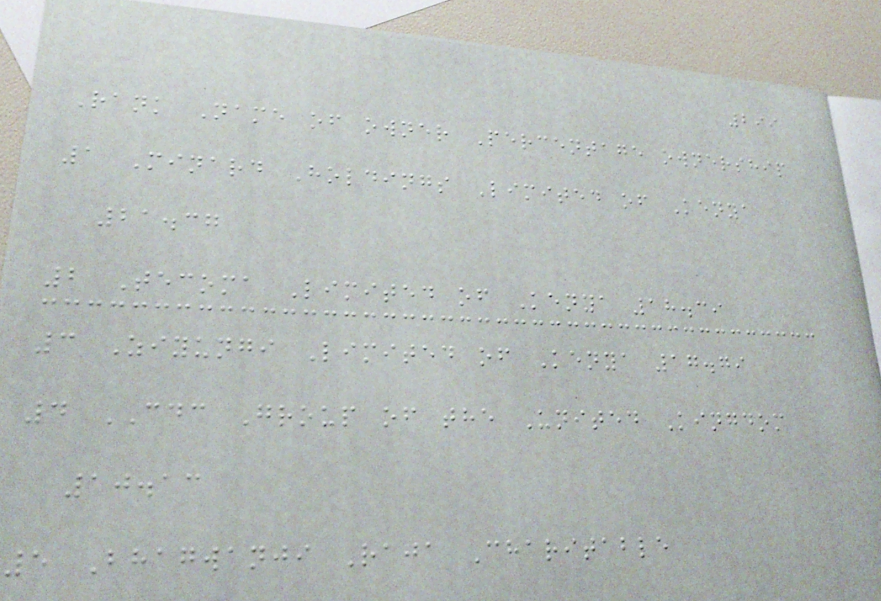299
Rank Name of owner Percentage ownership
1 Minard Holdings Limited of Kenya
21.37
2 Tecoma Limited of Kenya 18.39
3 Ziyungi Limited of Kenya 17.79
4 CDC Group of the United Kingdom
10.13
5 Bhagwanji Raja Charitable
